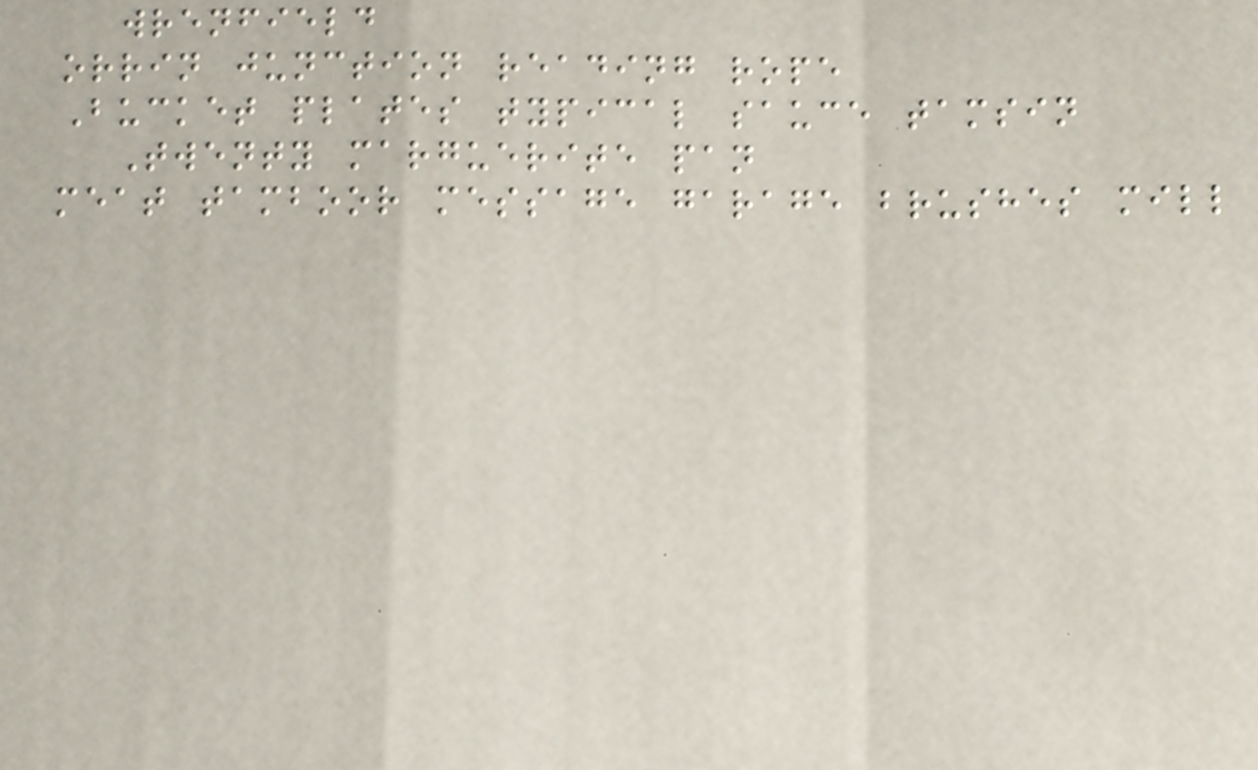wrenfield
orrin junction reading rope
Bucket plates typical sauce tamsin
Twenty marguerite pan
meat tamboor message garage brushes mill
